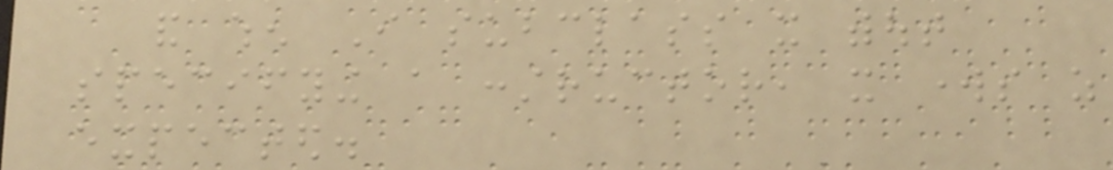and when I subclass it without
specifying a constructor, it works as
expected.
